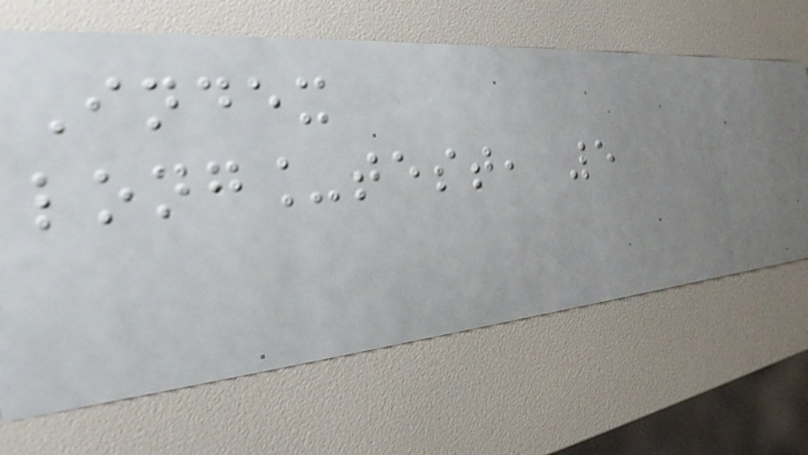Index
long_test, 5
